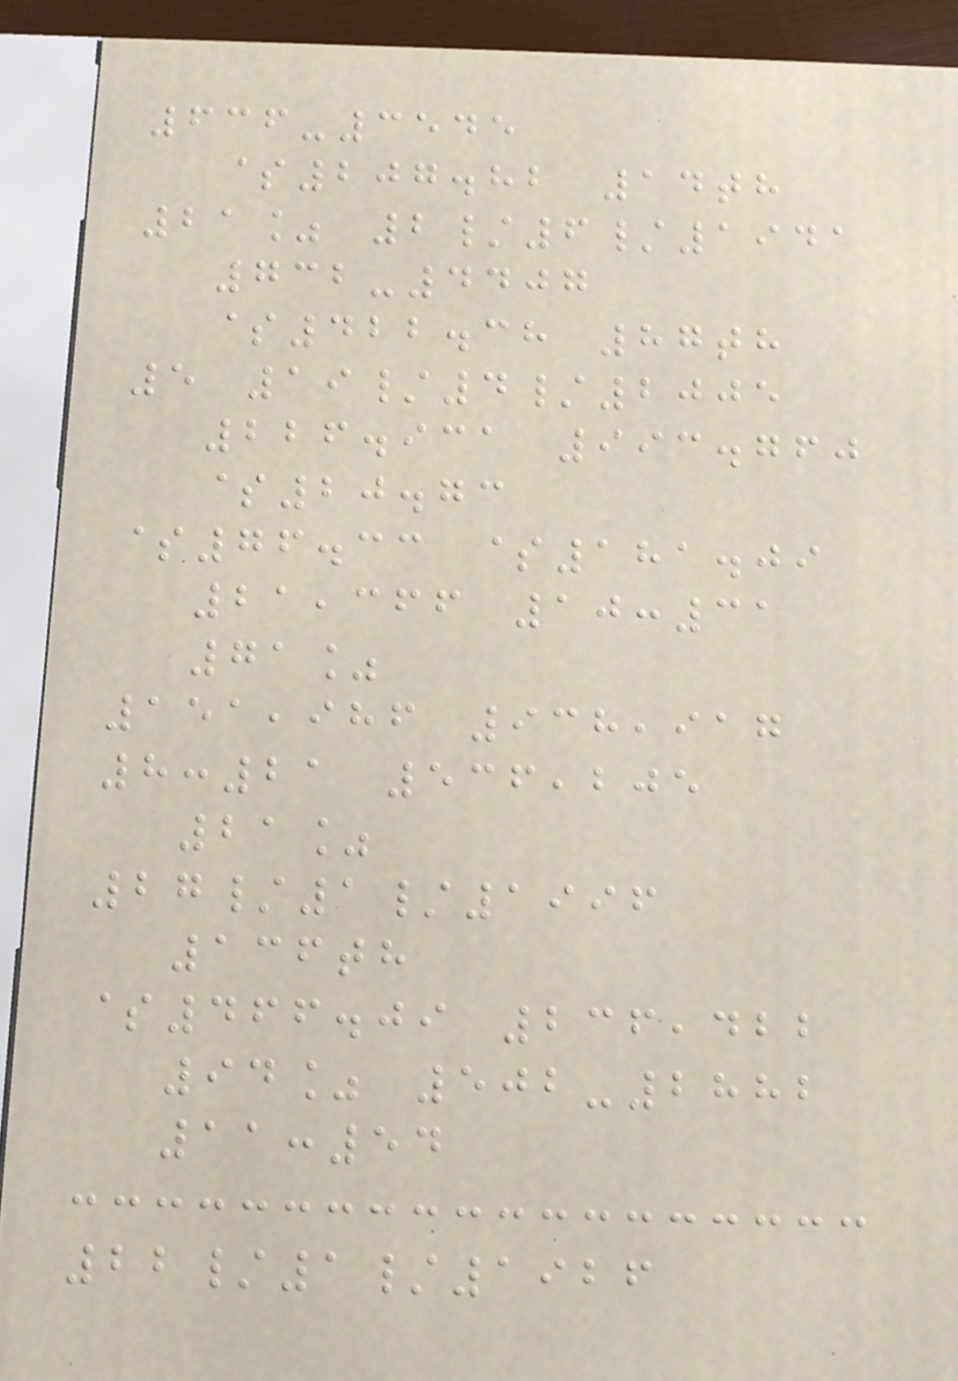636-3545
$207.82 14th
21% 2/6/1941
732-4407
$422.38 87th
5 19/4/2005
226.931 993.760
$20.73
$76.33 $181.09
21,366 10:31
71%
151,986 938,917
8:21 536,205
21%
27/1/1996
136th
$466.09 236,422
94% 502-2882
11:54
22/1/1926
